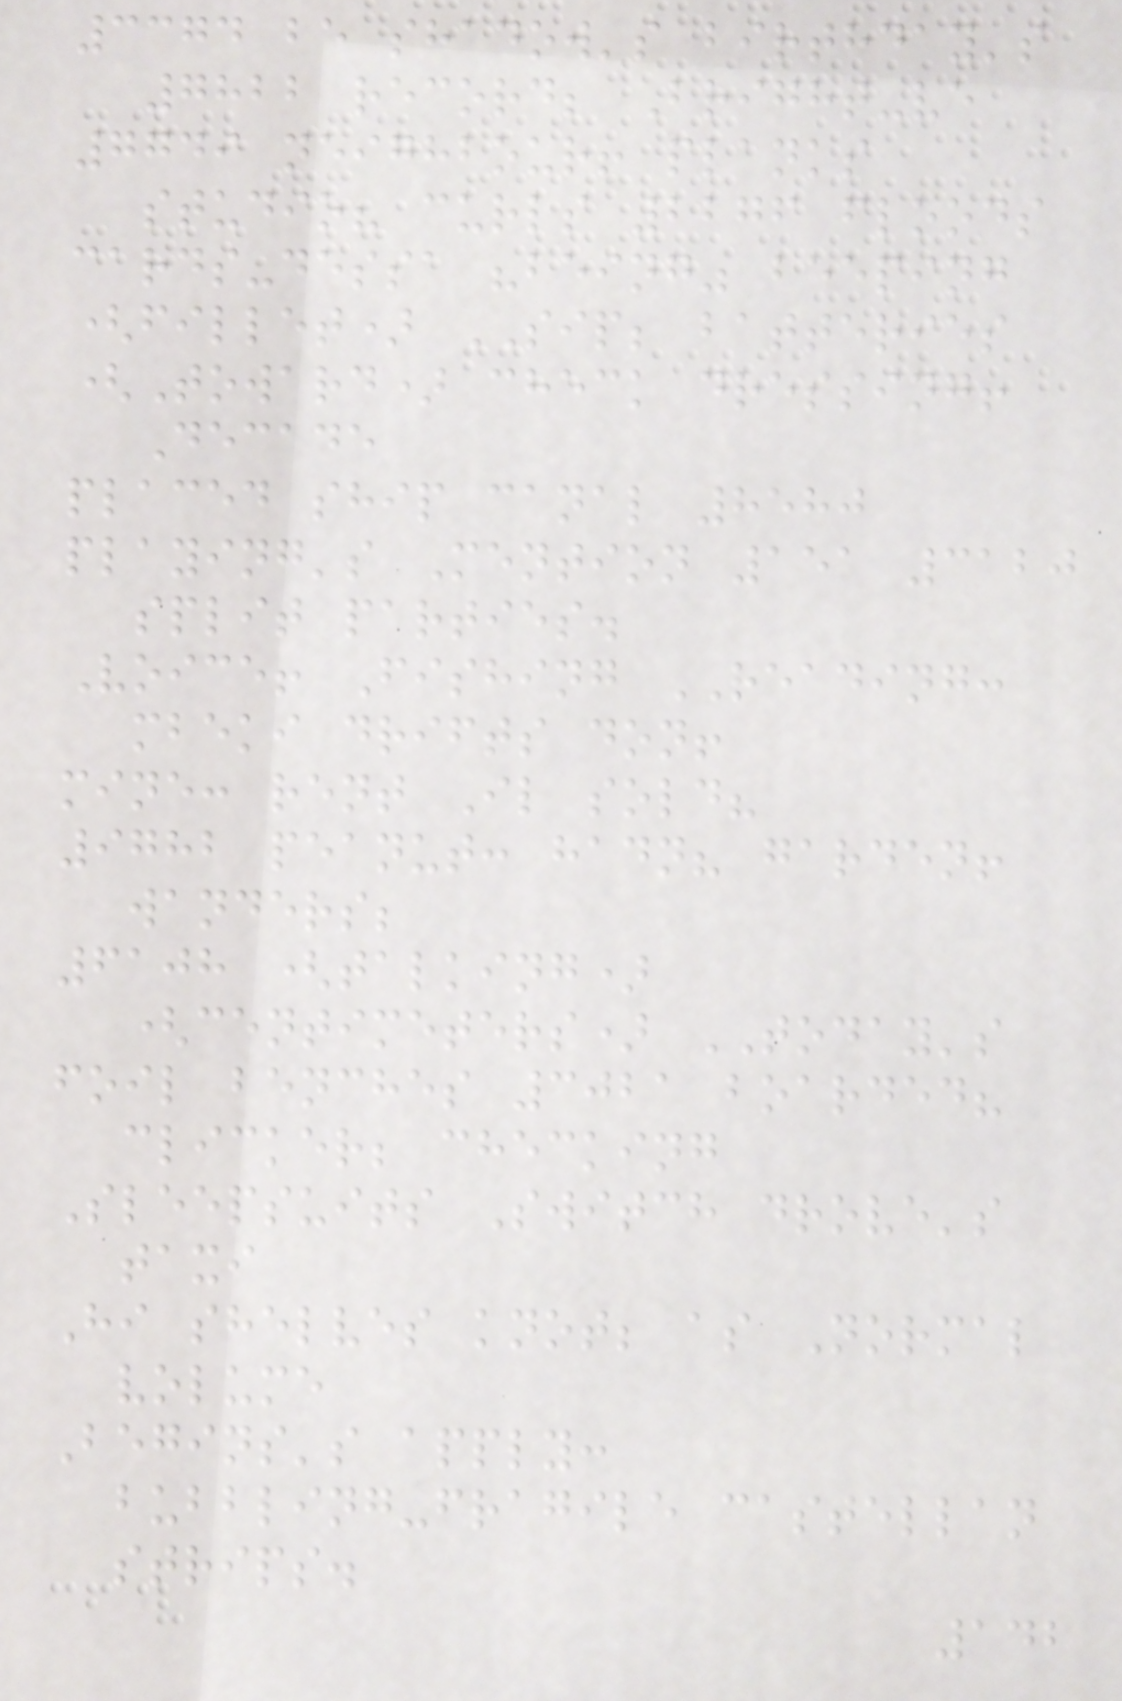3374 be shadow's birthday's
7822 record; Bright-ve
7749 neighbour! planks
studio? curls 2276 floods
cards-dessa "being" beeping
(fillet) SIP; batteries
(Toward) check dressing!
Decade
placed ship canal 8580
playing's Mention 151 3120
split parties.
Voice! Fishing READING:
mbeki drifts don!
mine: rent Il sold?
9782 peanut: hadn? garden!
wanders;
6108 (talking)
(centimeters) TODAY's
foil benches 3021 boarded?
clicker; checking
Sleepsuits Switch drove's
taxi
Hi shelves knot; as Normal
volume
Begins's apply:
bubbling-fragile castellan
strips.
142
